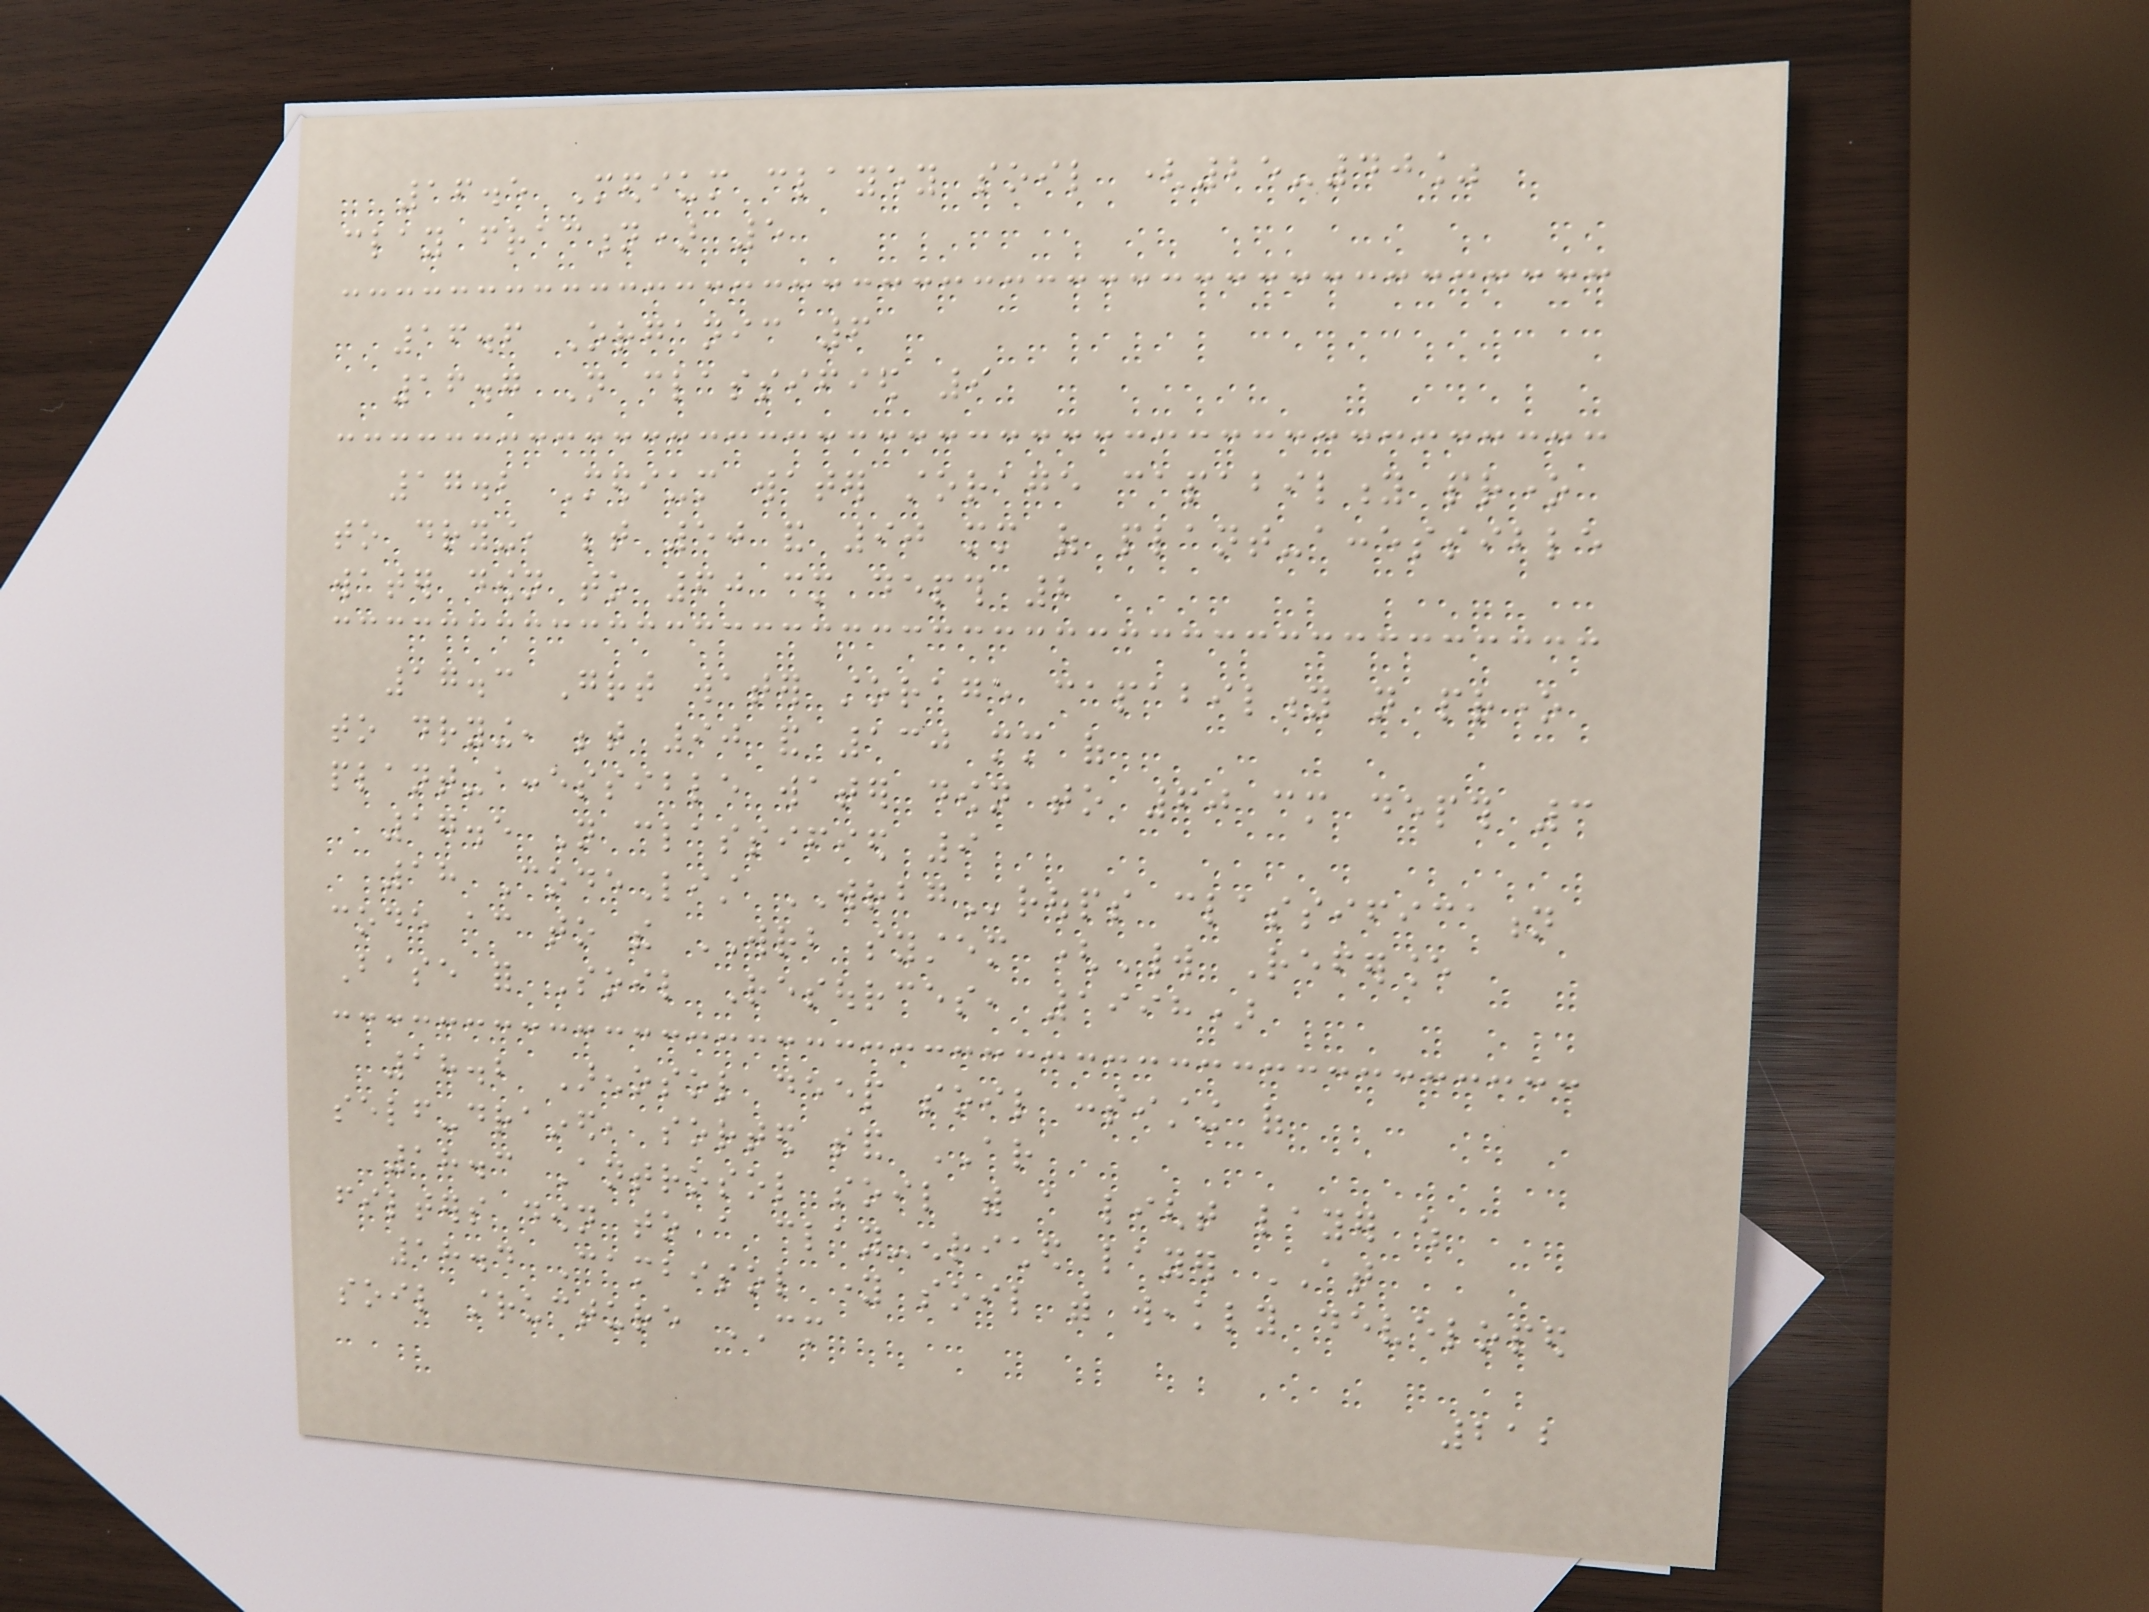16.5 Medium clayey soil (25-40%
clay fraction) 5
16.6 Organic 6
16.7 Not classified 9
17.2 Medium water storage capability prone
to drying, between 50 and 90 mm of plant-accessible
water down to 60 cm depth 2
17.3 Great water storage capability not prone
to drying, between 90 and 130 mm of
plant-accessible water down to 60 cm depth 3
17.5 Not classified 9
18 CodeList WRBGroups classification
code according to the WRB system (World Referance
Base for Soil Resources, 1998)
18.2 Arenosol deep soil consisting of
self-drained, sorted sand AR
18.3 Antrosol soil with a light layer which
filters down to a clay-enriched layer AT
18.4 Cambisol young soil with weakly developed
soil structure CM
212
